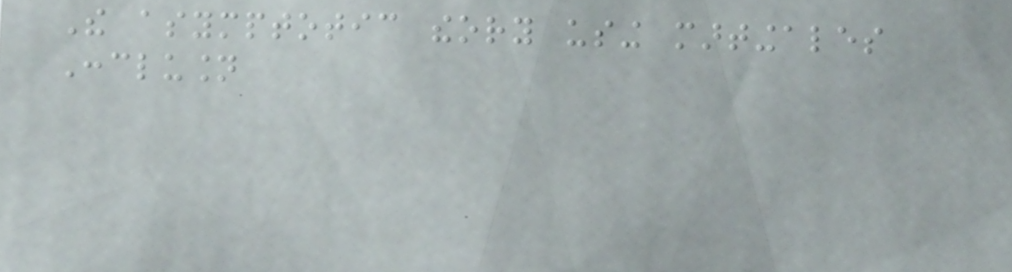The asymptotic theory using martingales
Conclusion
